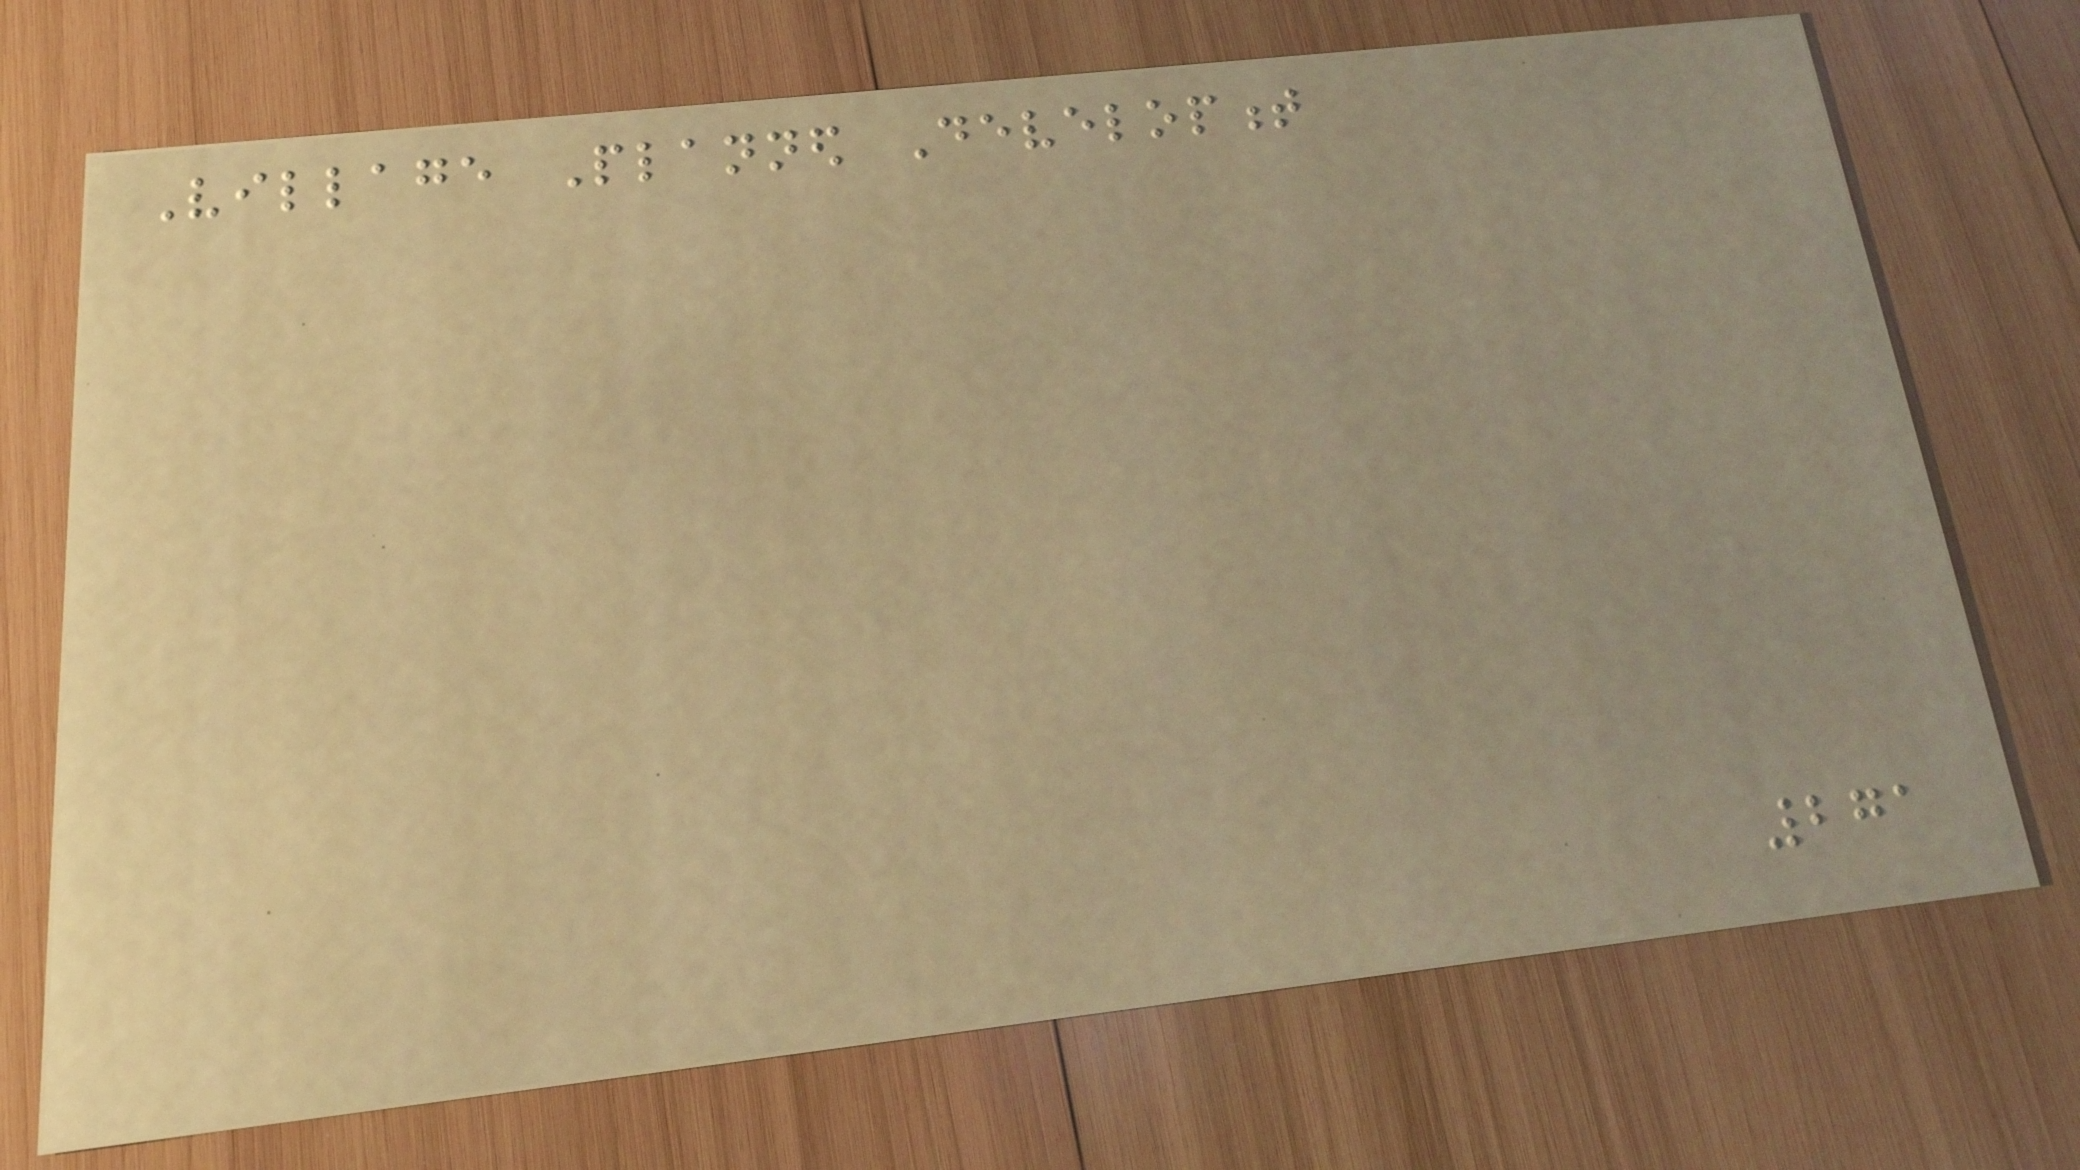Village Planned Development
271
